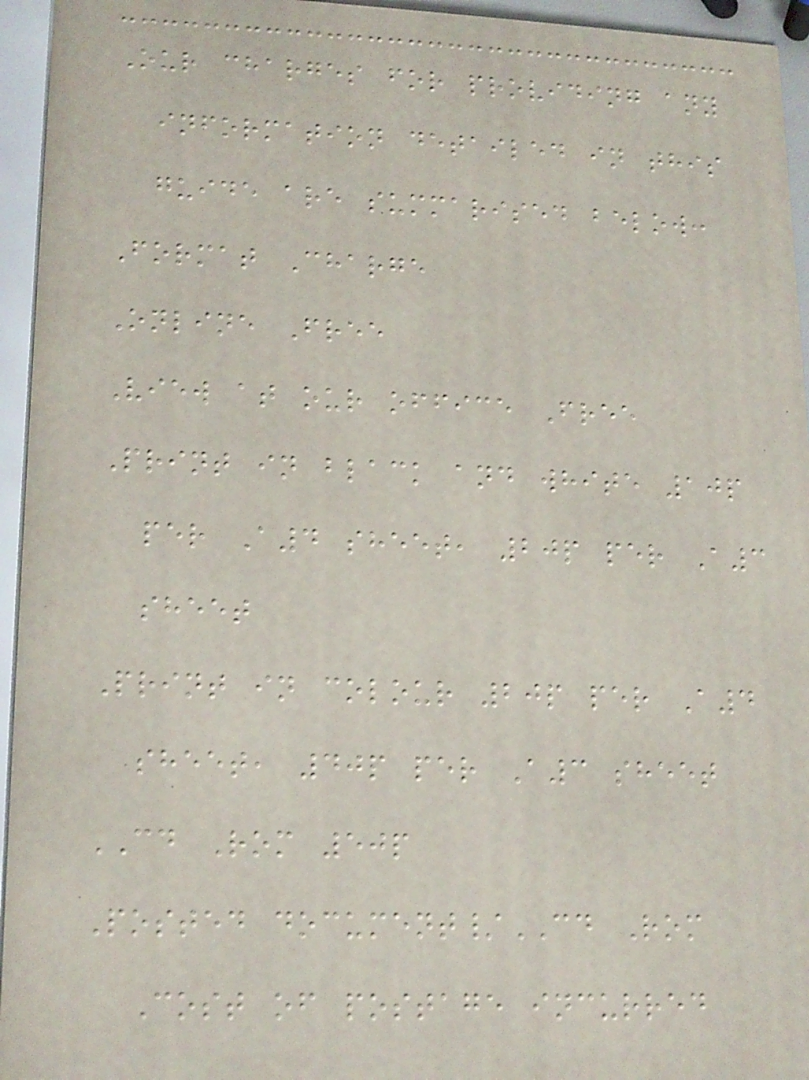Our charges for providing any
information detailed in this
guide are summarised below:
Format Charge
Online Free
View at our office Free
Print in black and white 10p
per A4 sheet, 20p per A3
sheet
Print in colour 20p per A4
sheet, 40p per A3 sheet
CD Rom 50p
Posted document/CD Rom
Cost of postage incurred
